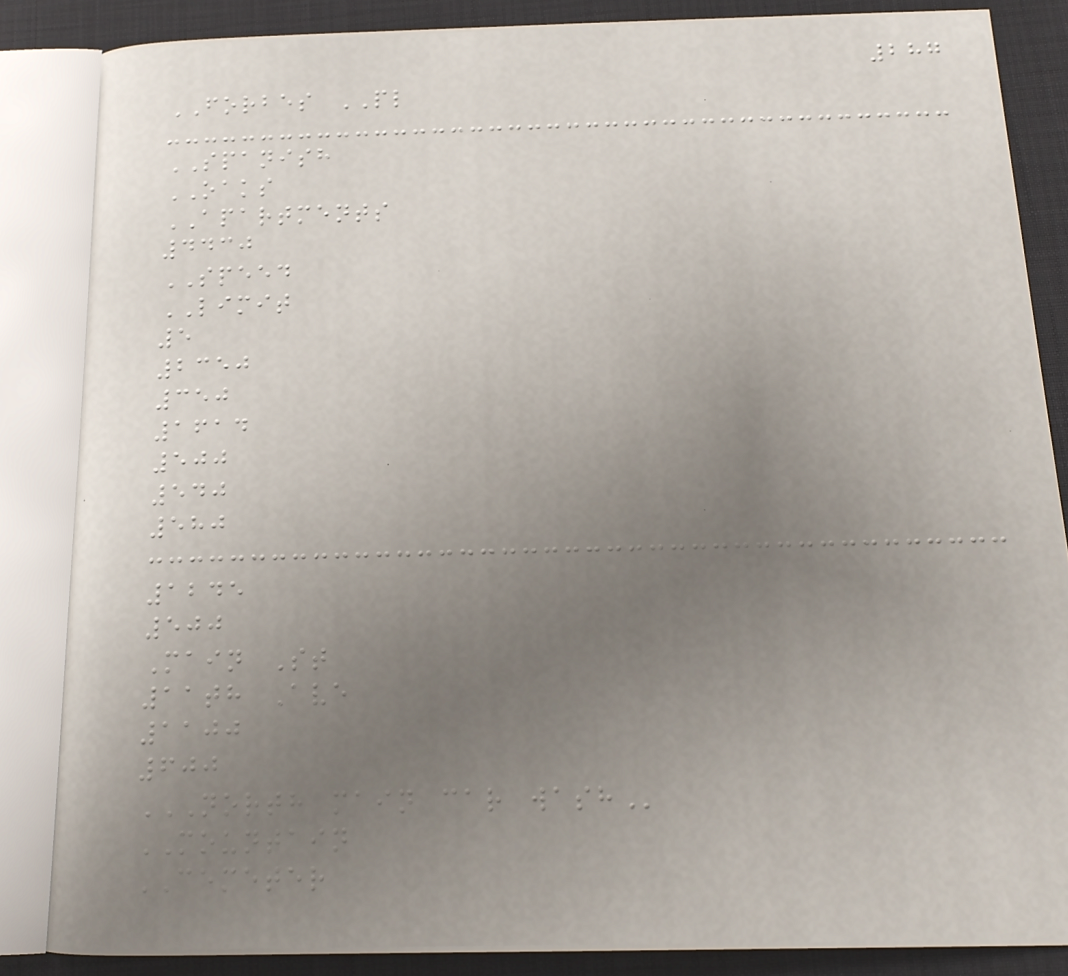287
FORBES PL
SPANISH
OAKS
APARTMENTS
4430
SPEED
LIMIT
5
2350
350
1614
500
540
580
1245
500
Main St
11th Ave
1100
600
NORTH MAIN CAR WASH
MOUNTAIN
CEMETER
